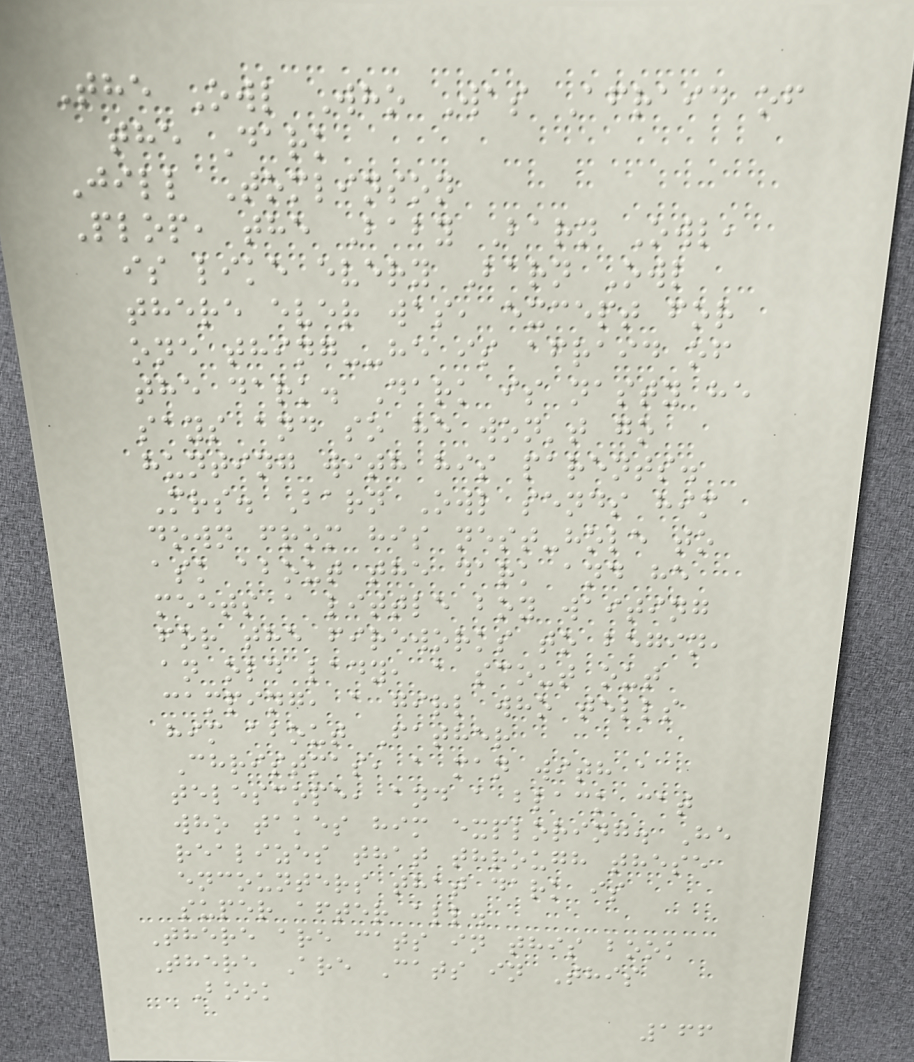The Owl Who Was Afraid of
the Dark
Jill Tomlinson
Plop, the Baby Barn Owl,
is like every Barn Owl
there ever was, except for
one thing--he is afraid of
the dark. Dark is nasty he
says and so he won't go
hunting with his parents.
Mrs. Barn Owl sends him
down from his nest-hole to
ask about the dark and he
meets a little boy waiting
for the fireworks to begin,
an old lady, a scout out
camping, a girl who tells
him about Father
Christmas, a man with a
telescope, and a black cat
who takes him exploring. He
realizes that through these
encounters that dark is
super after all.
There are cats in this book
There Are Cats in This
Book
166
